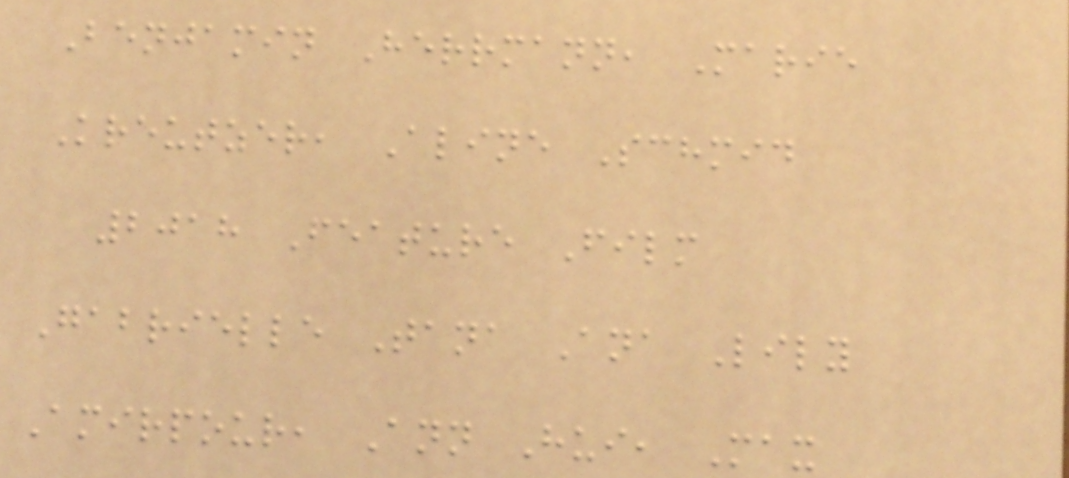Benjamin Herrmann, Marie
Kreutzer, Aline Schmid
2018 Feature Film
Gabrielle Tana Ana Lily
Amirpour, Ann Hui, Max
